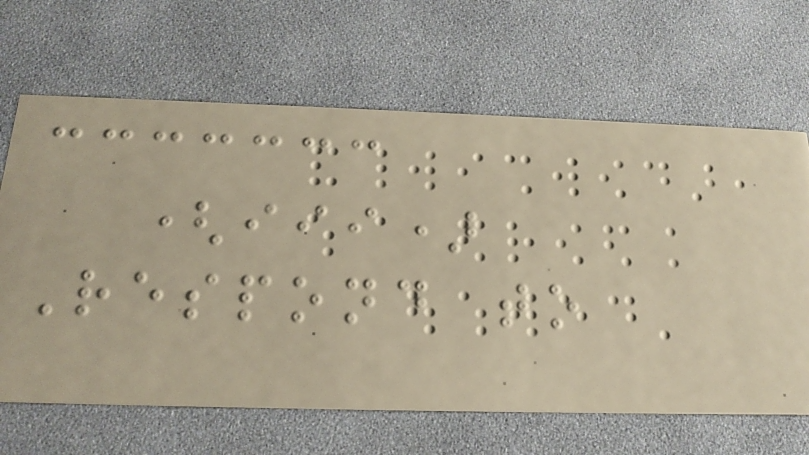(iii)
Respond to
